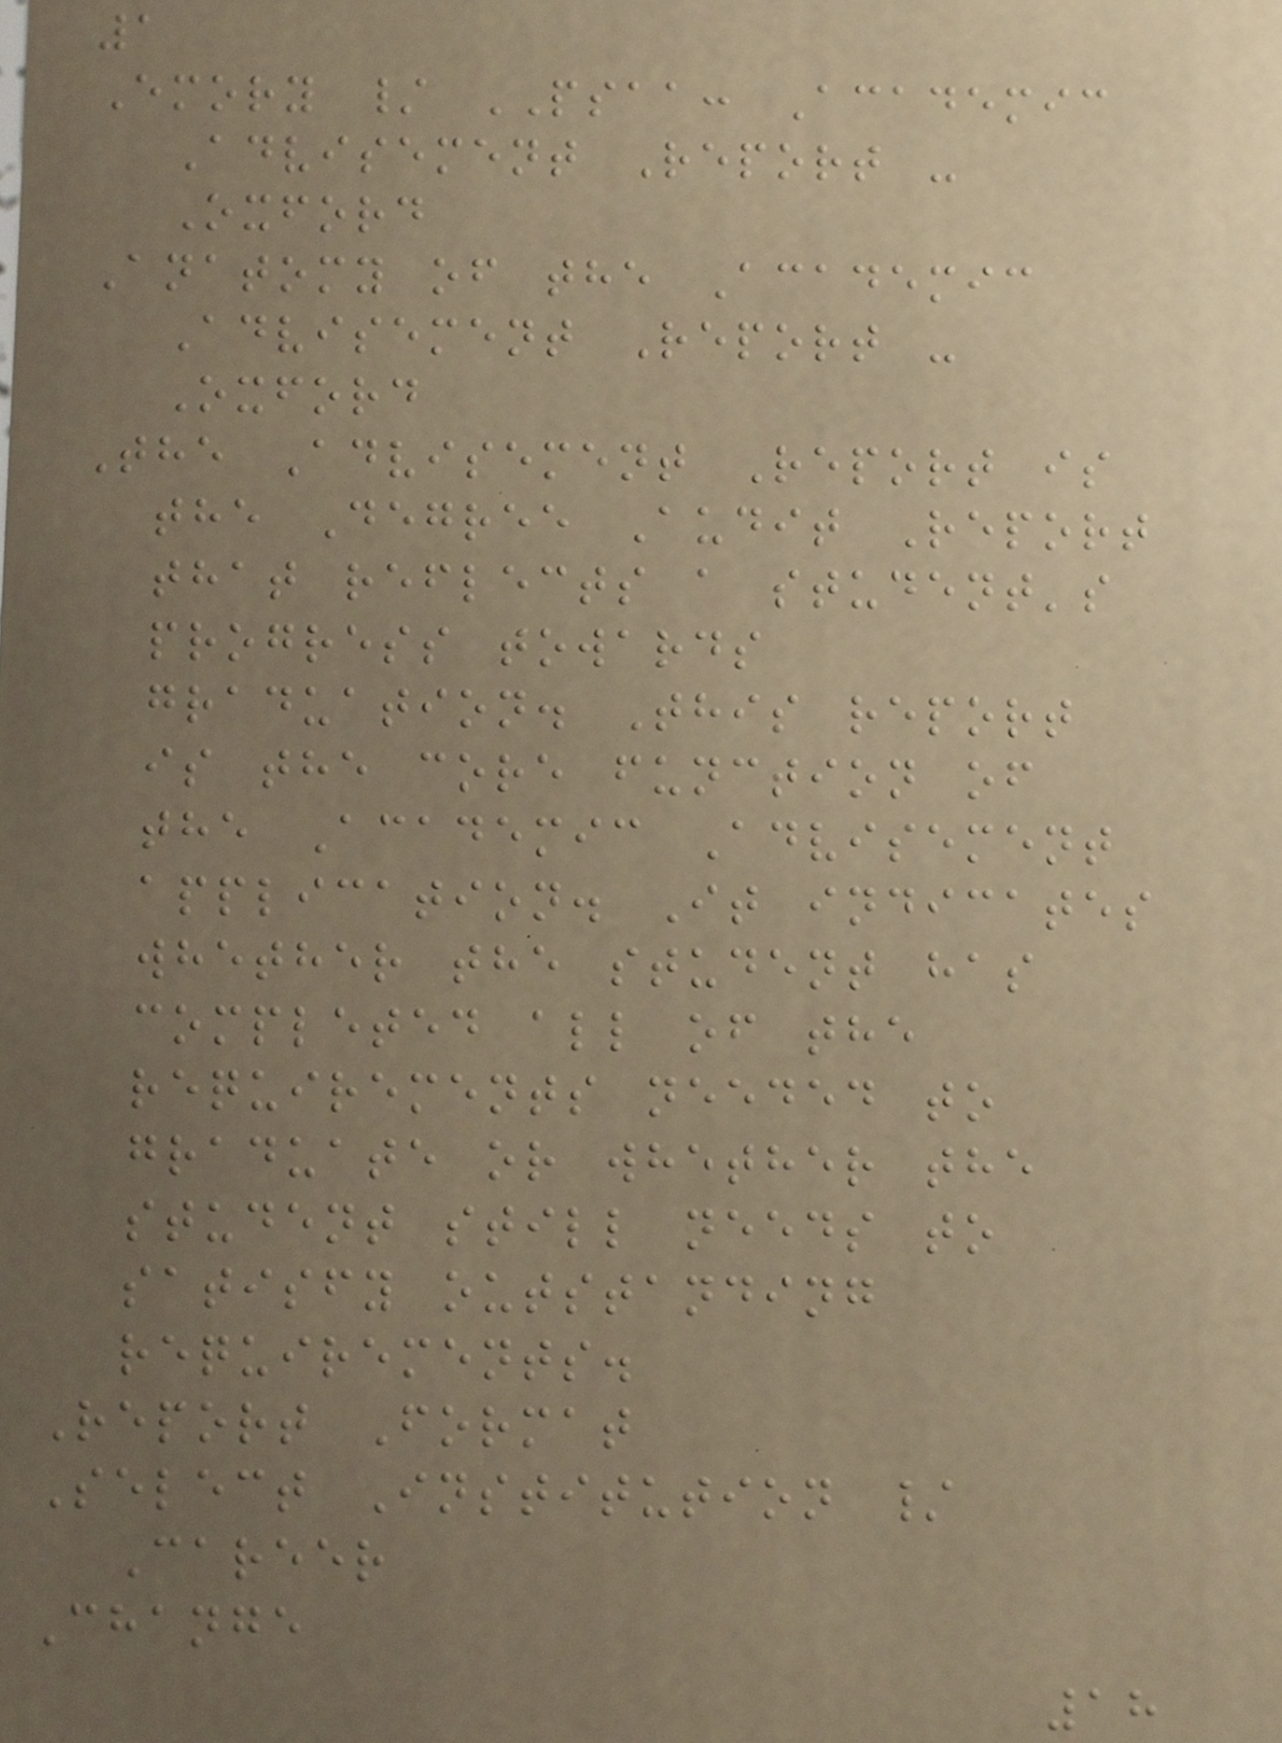1
Emory / PSAA: Academic
Advisement Report -
Oxford
Anatomy of the Academic
Advisement Report -
Oxford
The Advisement Report is
the Degree Audit Report
that reflects a student's
progress towards
graduation. This report
is the core function of
the Academic Advisement
application. It indicates
whether the student has
completed all of the
requirements needed to
graduate or whether the
student still needs to
satisfy outstanding
requirements.
Report Format
Select Institution /
Career
Change
18
